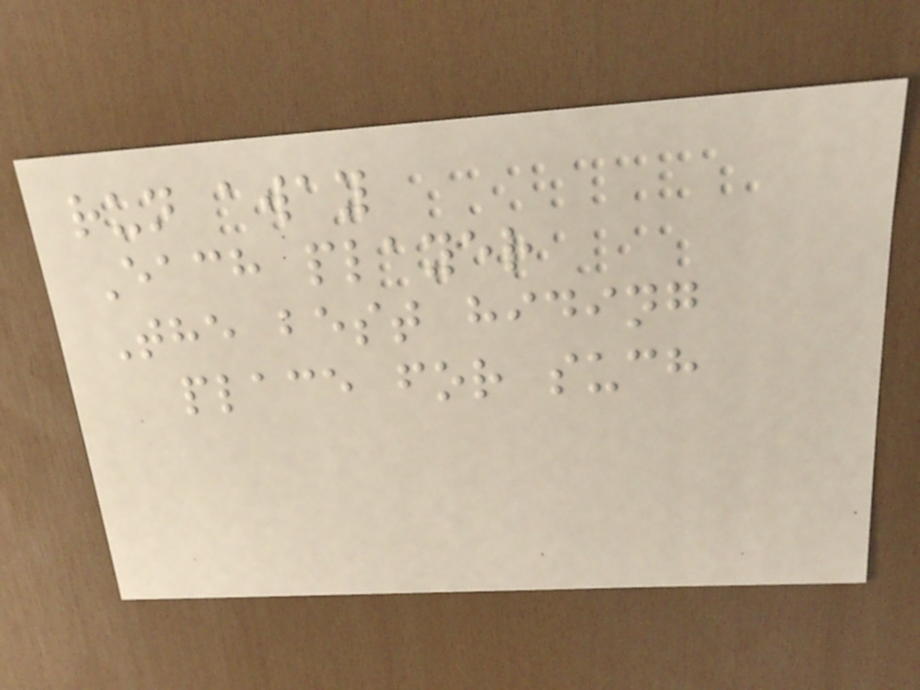run away
Each player
The best hiding
place for such
